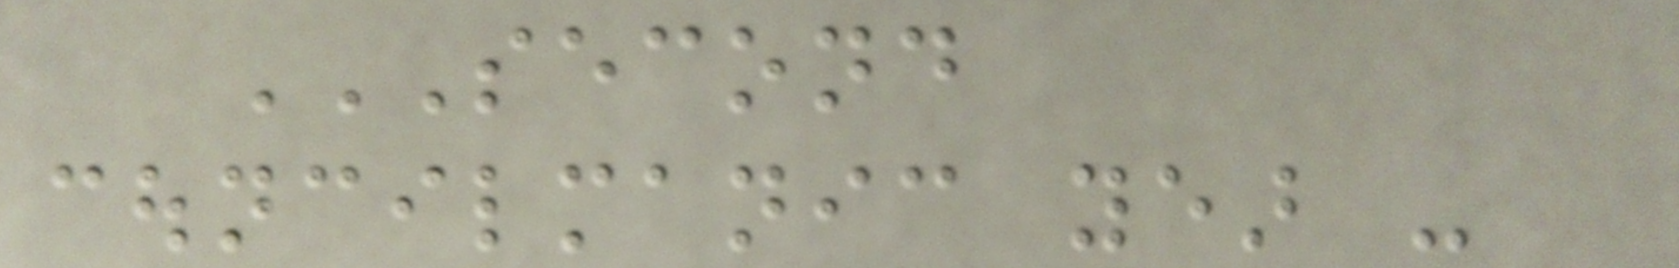SECOND
COUNCILMANIC YEAR -
